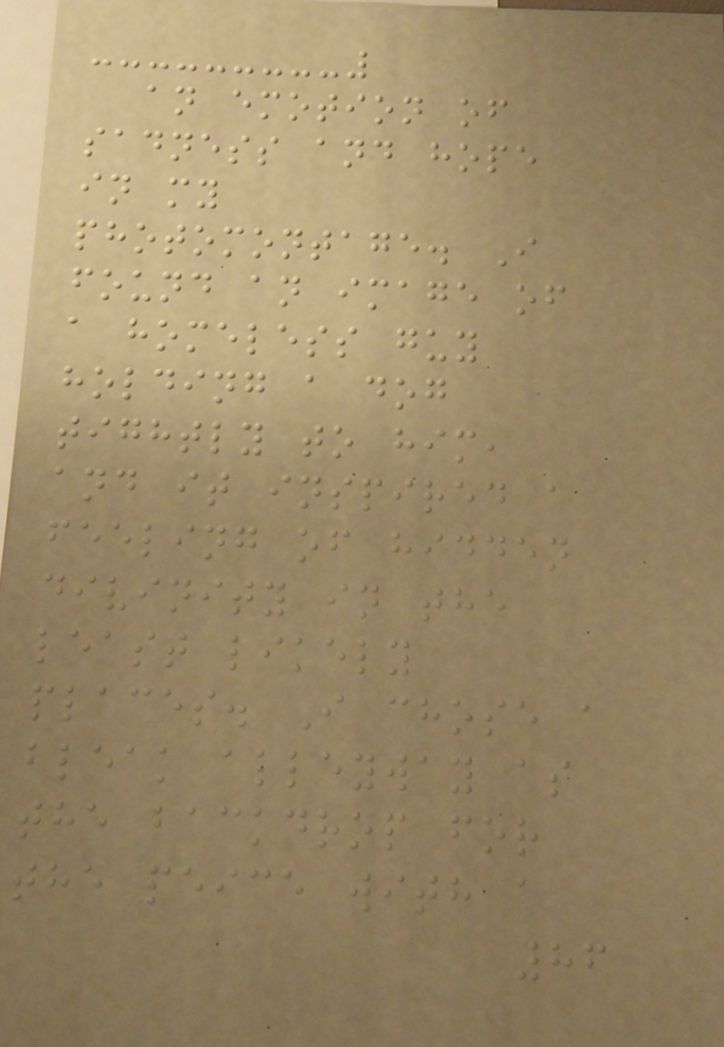an emotion of
sadness and hope
in my
photomontage. I
found an image of
a homeless guy
holding a dog
tightly to him,
and it inspired a
feeling of hidden
divinity in the
least likely
places. I chose a
bleak alleyway as
the backdrop for
the peice with a
86
